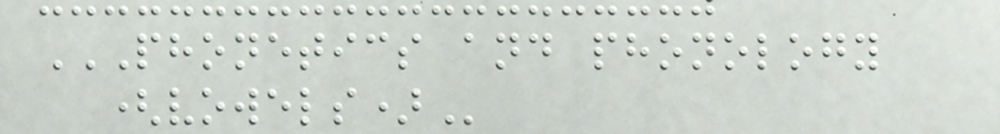PHONETICS AND PHONOLOGY
(VOWELS)
